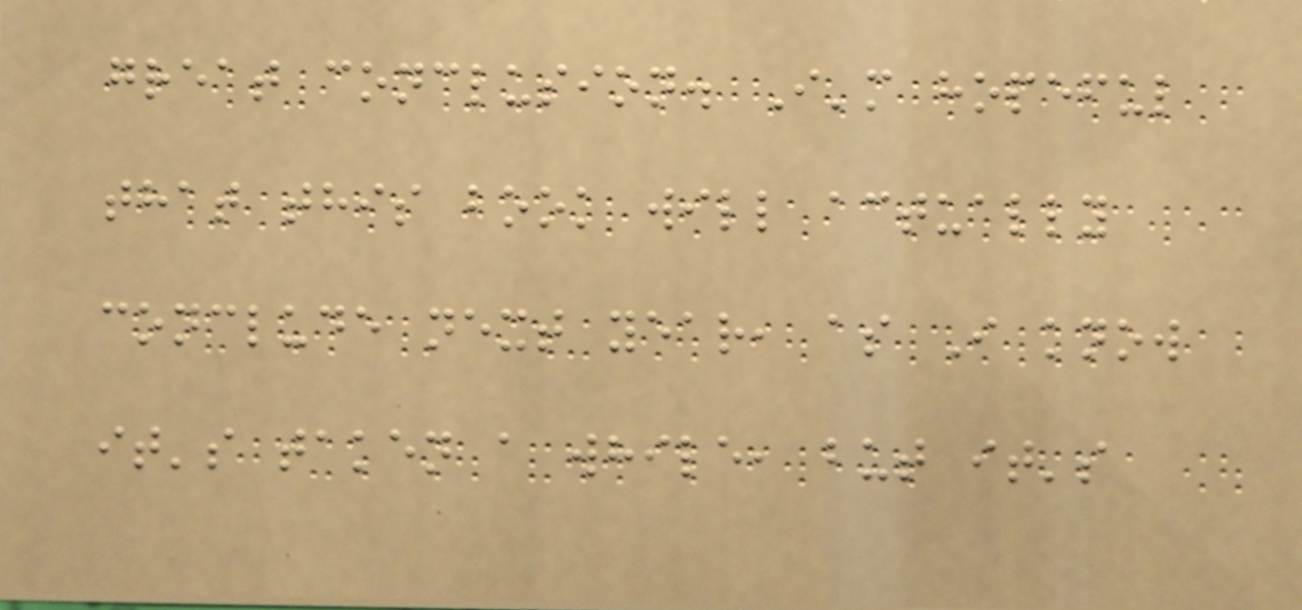great conclusion. I'm hopeful
that this book will actually
conclude next year, as I know
it's taken a while, but it's
